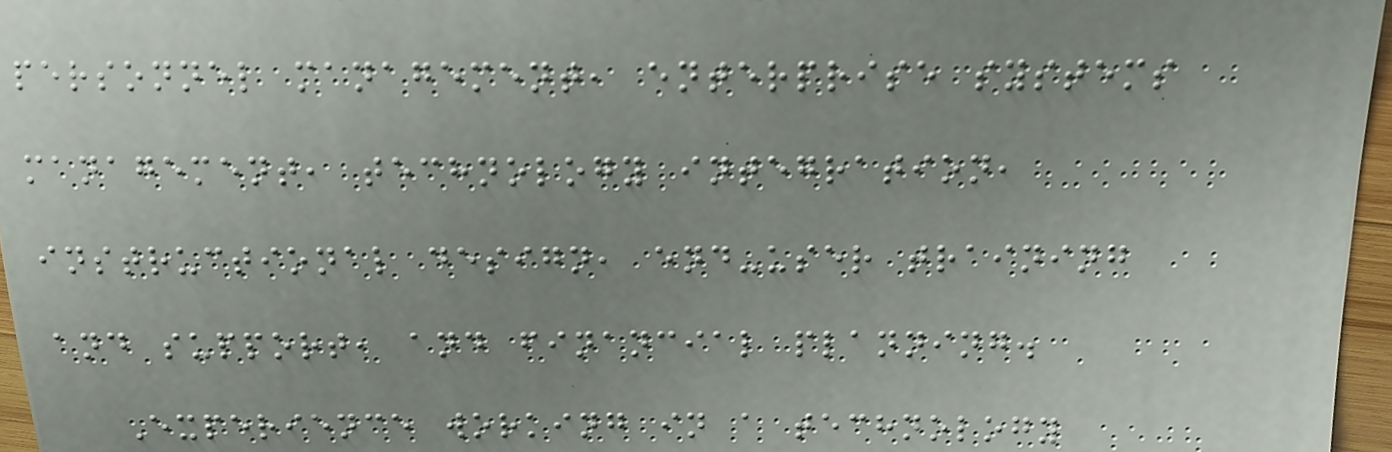personnel management, enterprise systems
management, technology integration,
instructional design, end-user training
and support, and financial planning.
Experience working in a technology
